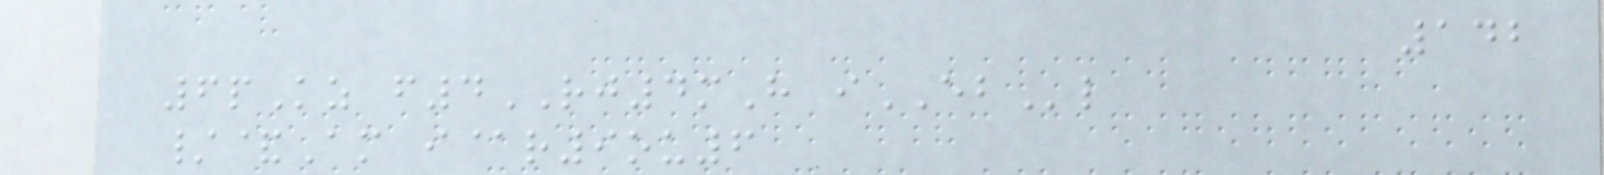142
6pKz f4RJ4mH iEBl
/&Am i@r9ou6
